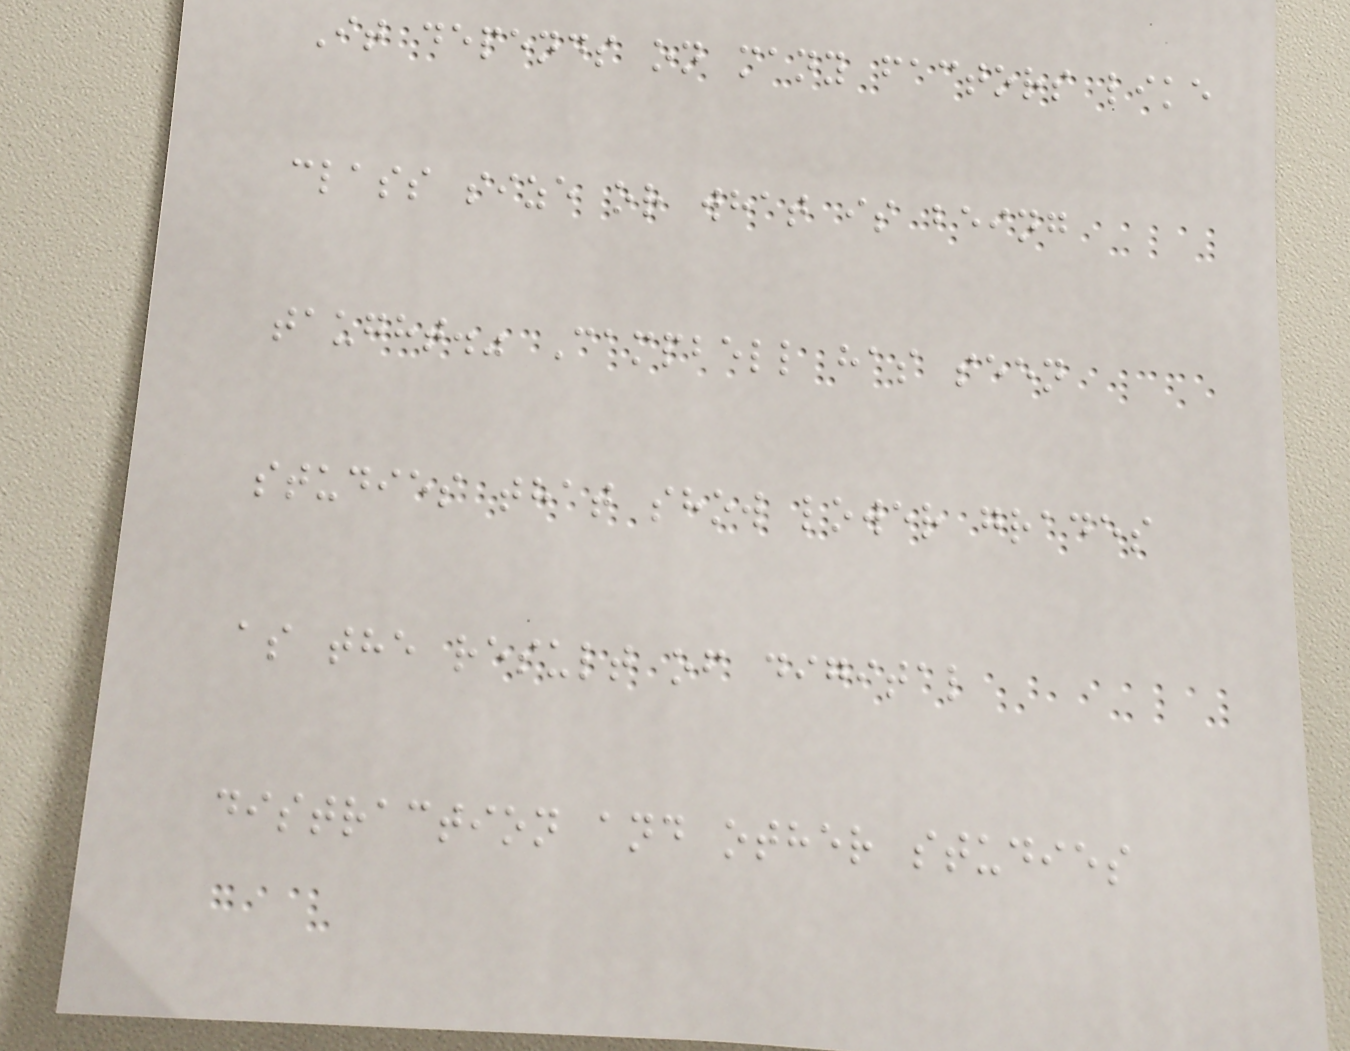It depends on many factors like
class size or what is being
taught." Campbell has seen
studies that show lower grades
as the result of digital
distraction and other studies
